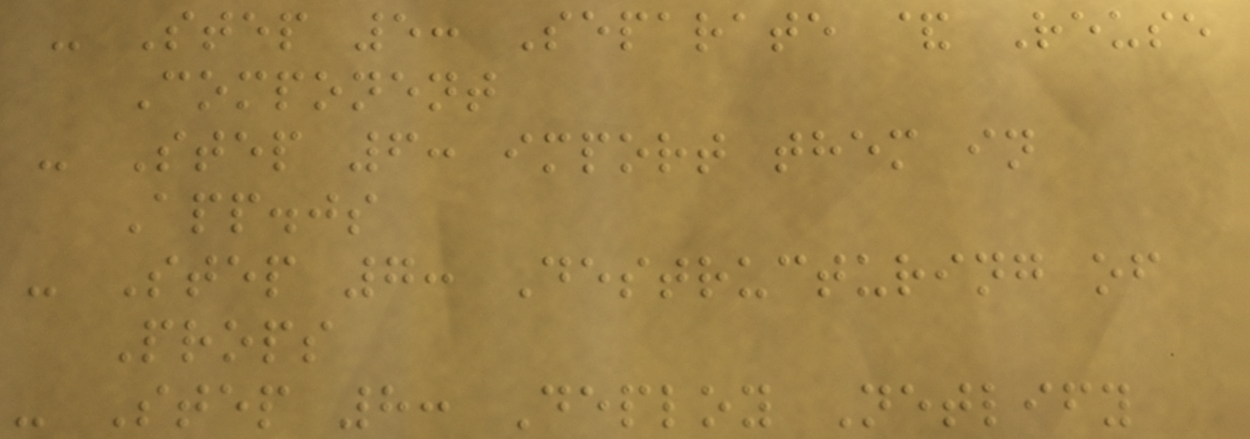- Step 5: Separate & Reuse
Component
- Step 6: import them in
App.js
- Step 7: Destructuring of
Props
- Step 8: Deploy Netlify
